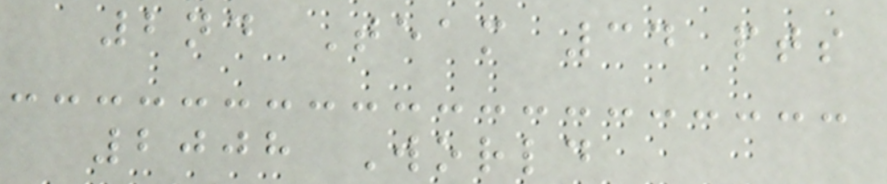2nd Team 34 pts
2008 World
